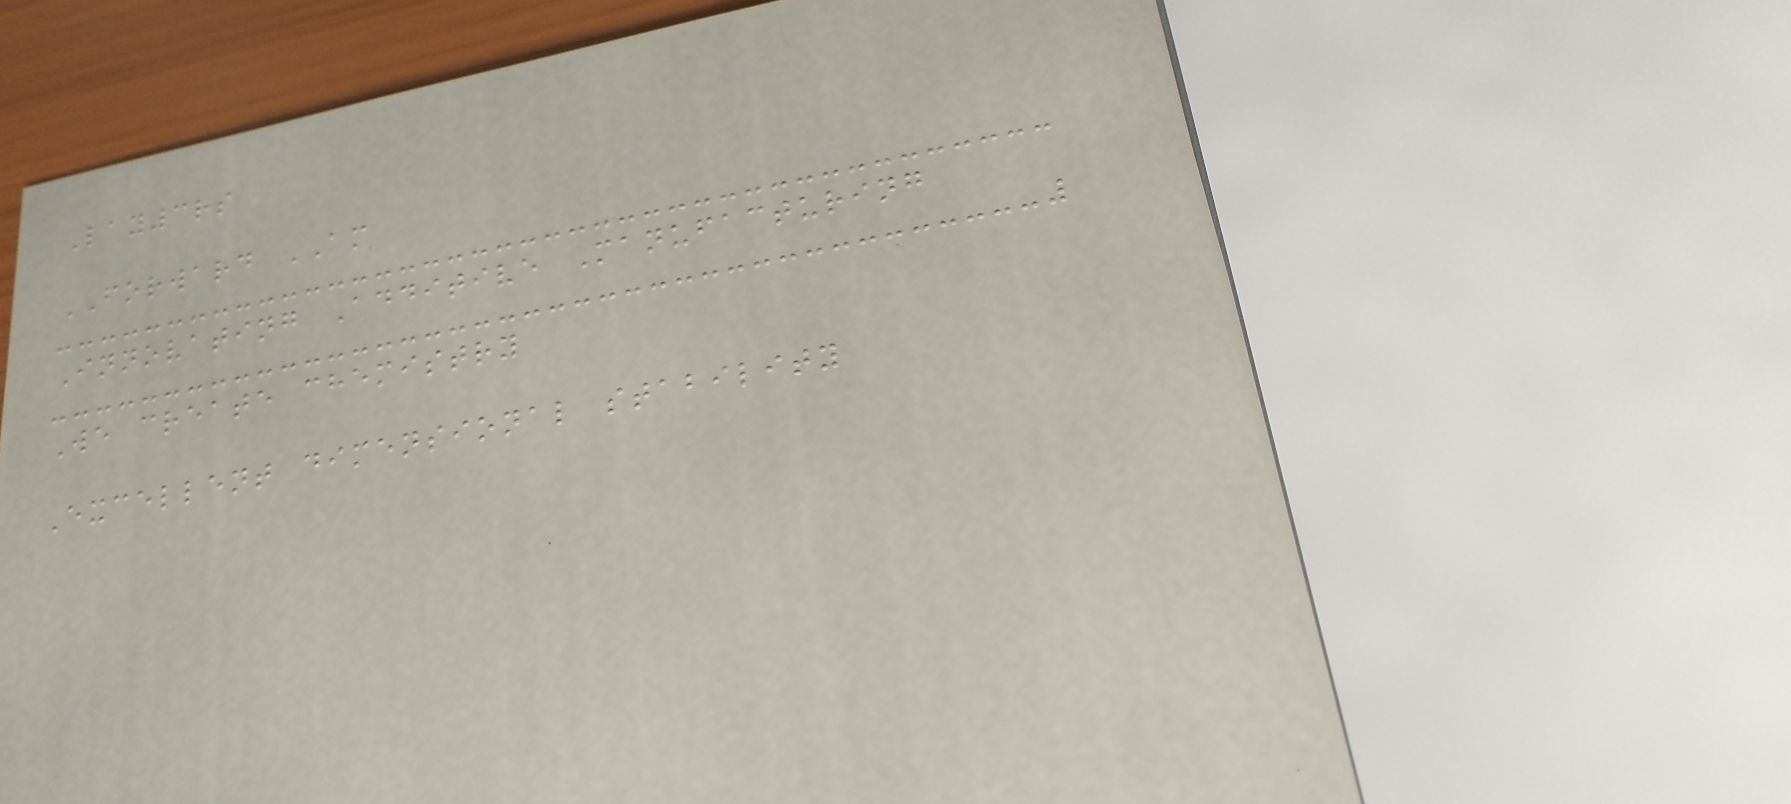Lay3rs
FORWARD AM
Innovating Additive Manufacturing
We create chemistry
Excellent dimensional stability
